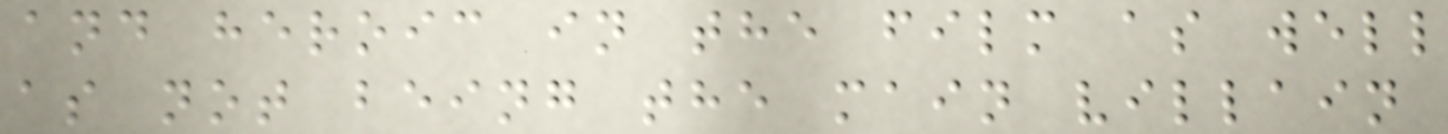and heroic in the film as well
as not being the main villain
